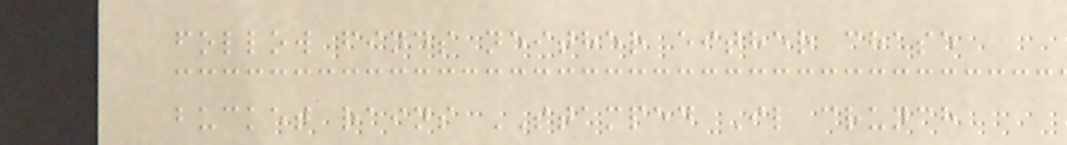follow finds neither either chase
bucket rains STAMPED Il crunch
